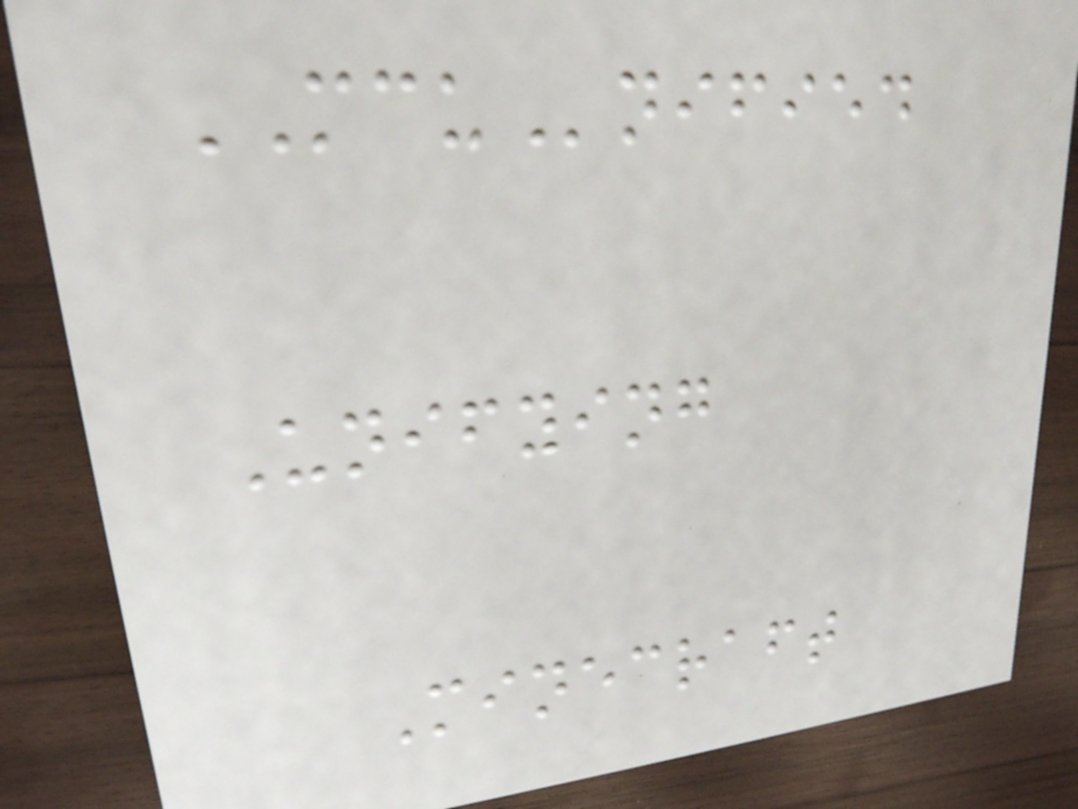MCUnified
Unifying
Minecraft
